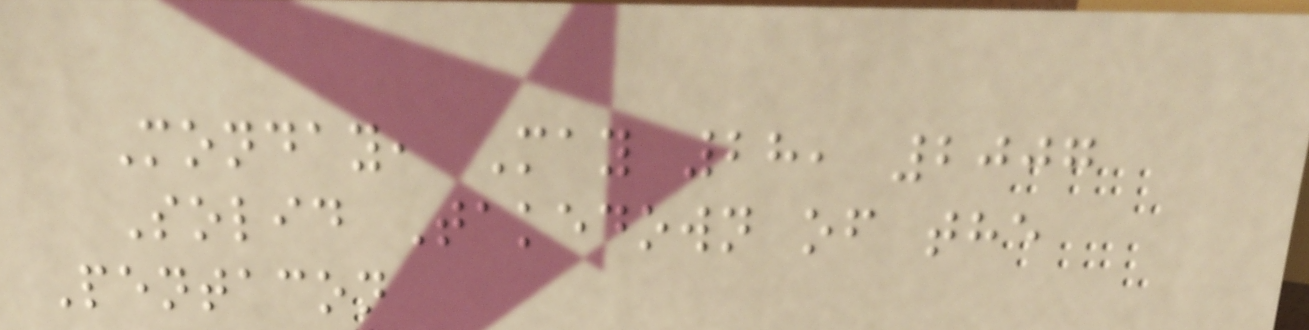Monday, May 28, 2007
Solid Takedown of the
Pentacon
